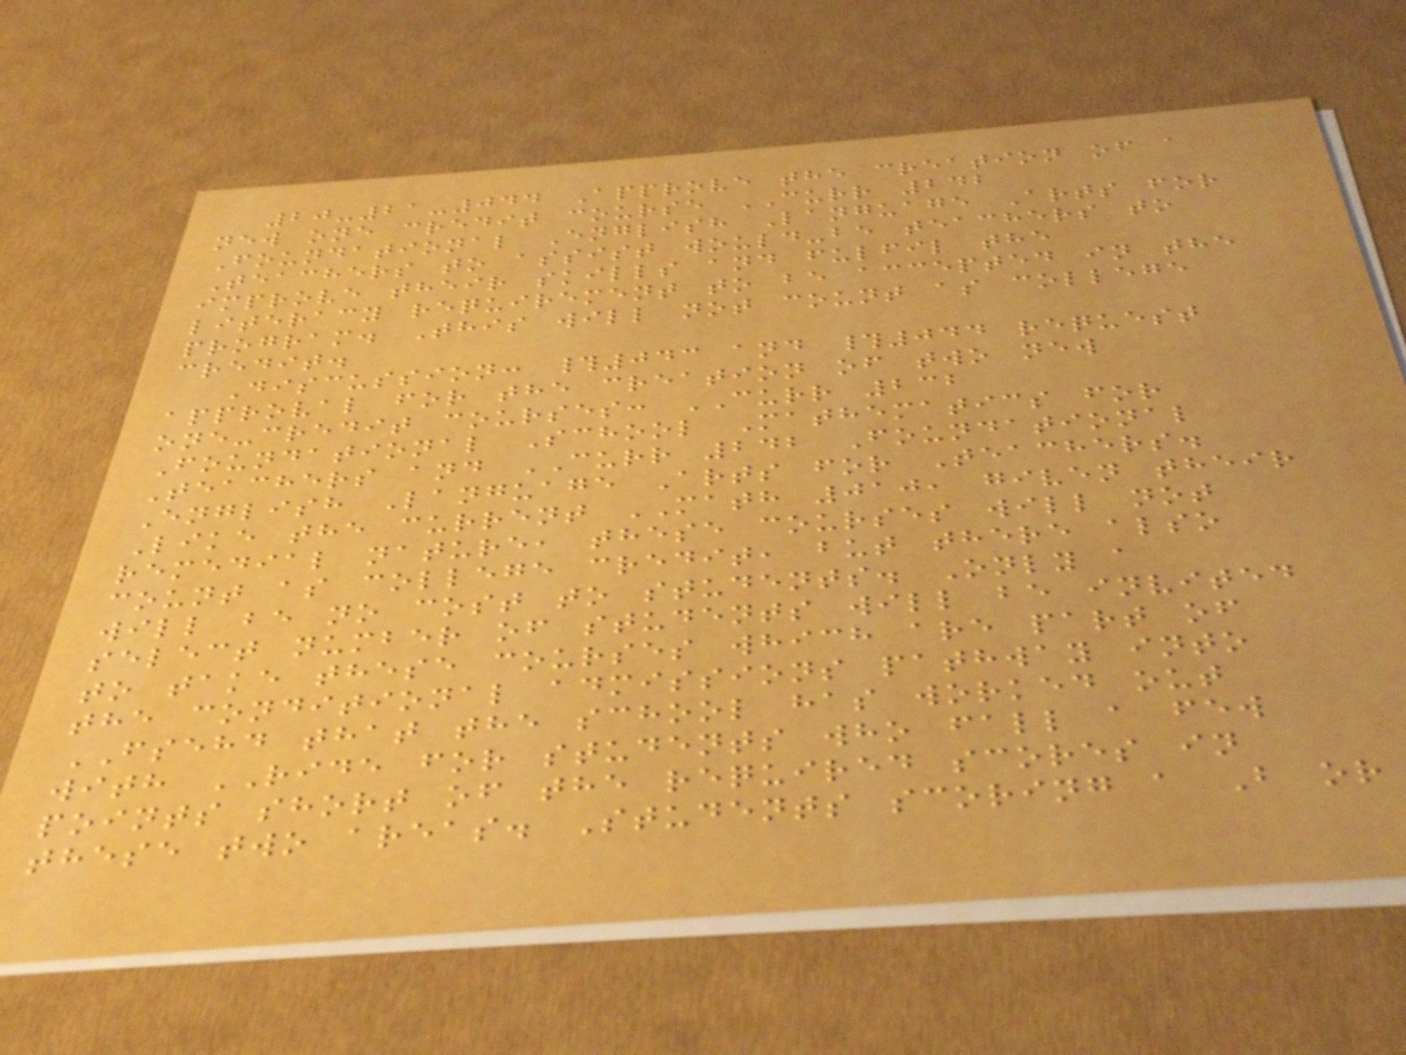20-21-044 Approve the creation of a
new one credit course CURR 242
Foundational English Language Arts for
Teachers to assist would-be teachers to
improve their skills and fulfil the
literacy requirement to be accepted in the
program. This will not count as college
credit.
Discussion: #043 and #044 request
approval for the creation of two new
one-credit courses: CURR 232
Foundational School Mathematics for
Teachers and CURR 242 Foundational
English Language Arts for Teachers.
Like the current MATH 010, given their
remedial nature, these courses will not
count as college credit, but there also
will be no cost to students. Only a
select number of students will be invited
to take these courses which are part of
the conditional admissions pathway into
FSEHD that the school has worked out
with RIDE for students who fall a few
points short of the required scores in
these two areas. Students scoring a B or
